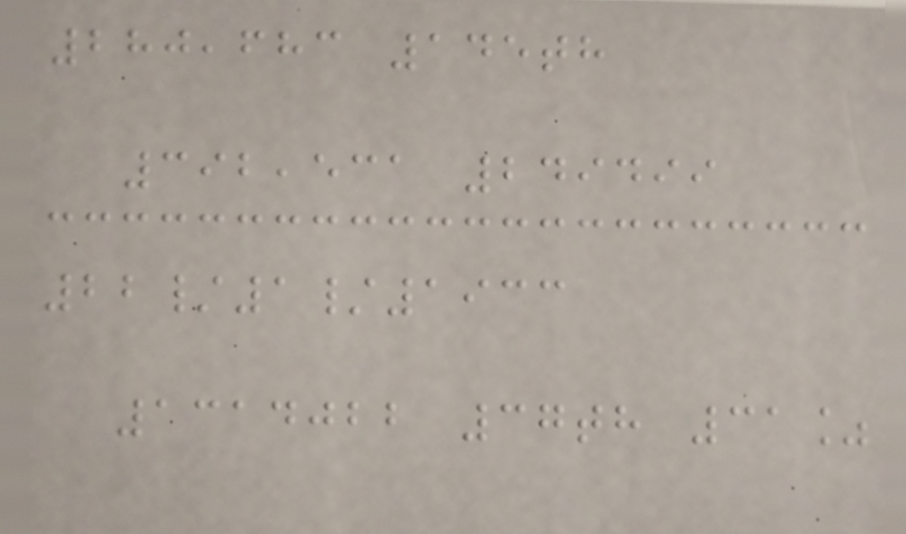280,683 145th
392,531 249499
22/1/1933
1314022 37th 31%
